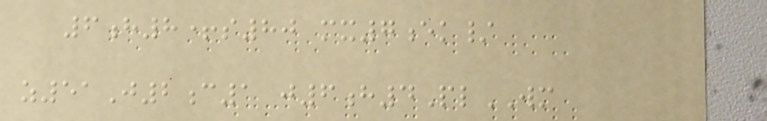6h8+s80 mx7ek/
z51J2c1 j6h4PlWM
